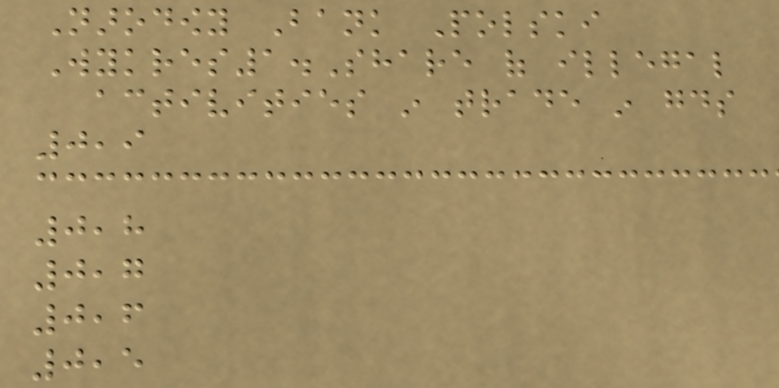Narodowy Bank Polski
Wykres1.Share of illegal
activities in trade in goods
0,9
0,8
0,7
0,6
0,5
